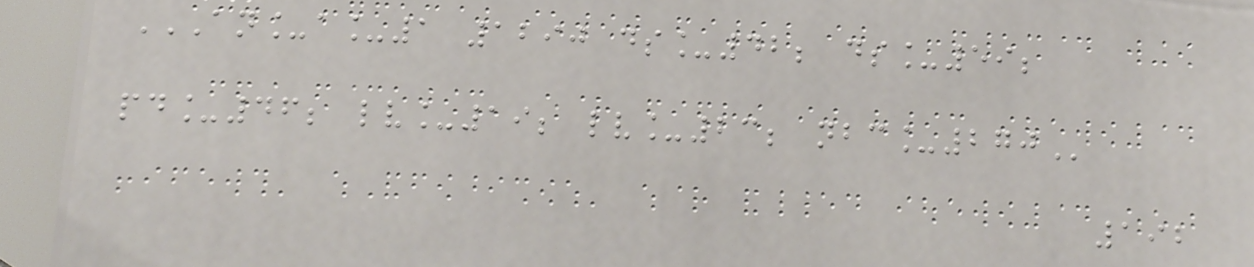AN_A_1 1290 DS_42; DS_59;
PD_46; LV_19; LV_23; NBC_270
192
